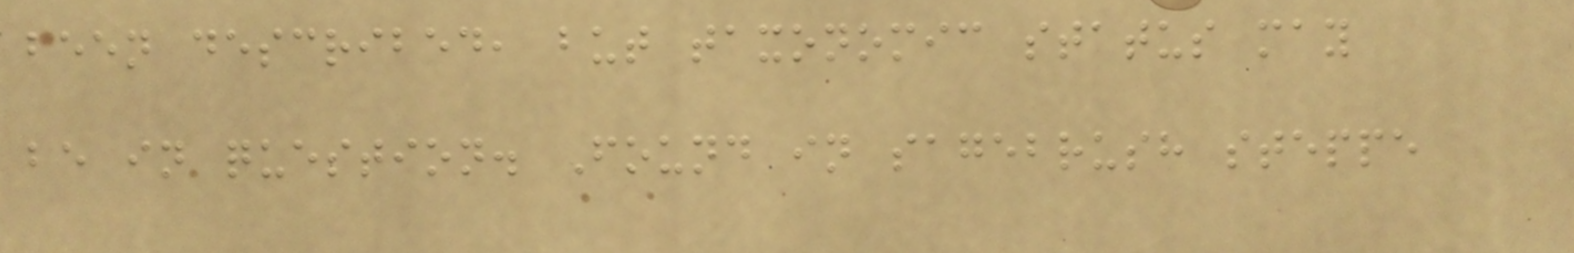been described, but taxonomic status may
be in question. Found in sagebrush steppe
